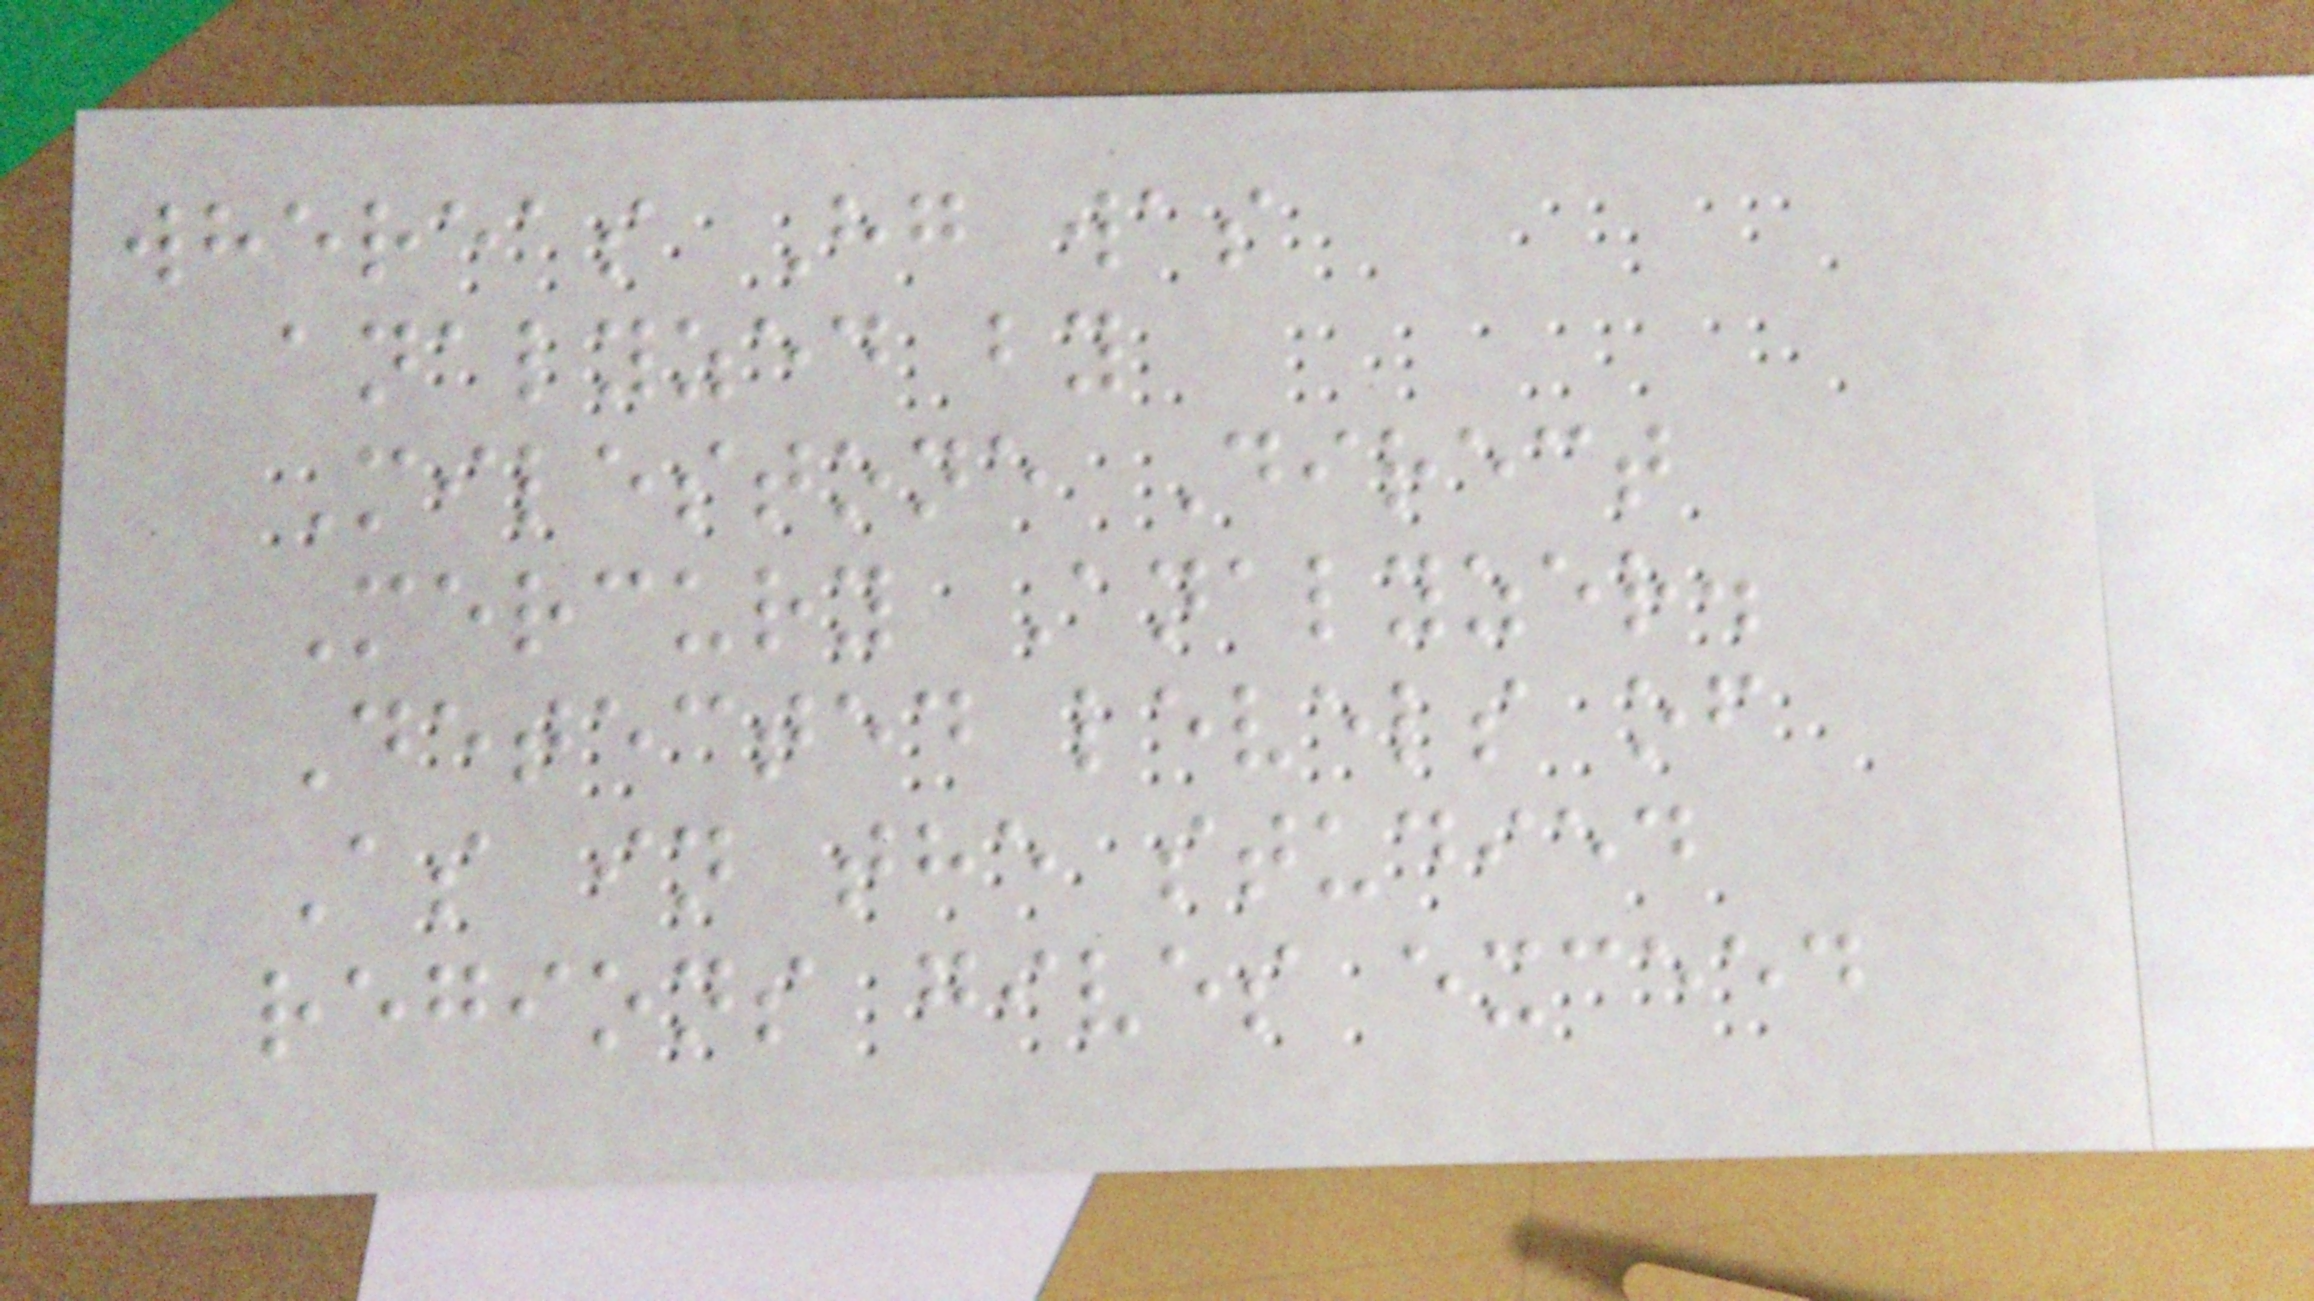whereas Hg was
analyzed by
Milestone Direct
Mercury Analyzer.
Detected levels of
As in the studied
regions gives exceed
